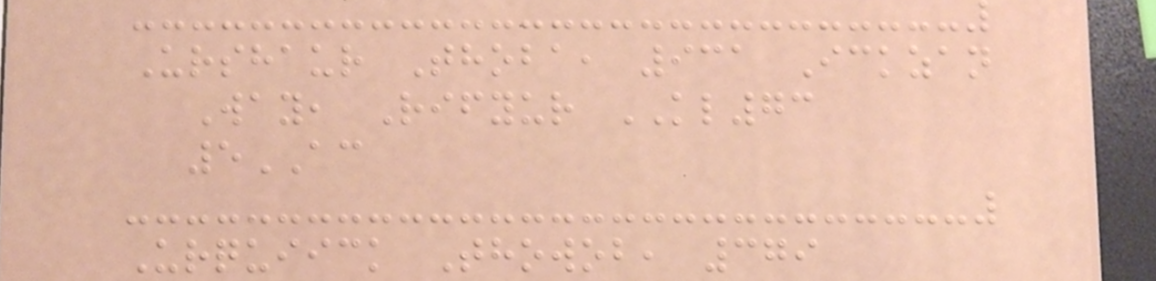Urshaur Thoba, 931 Ickzan
Way, Rifyur KL73
5AC
Urquiick Thowob, 379
